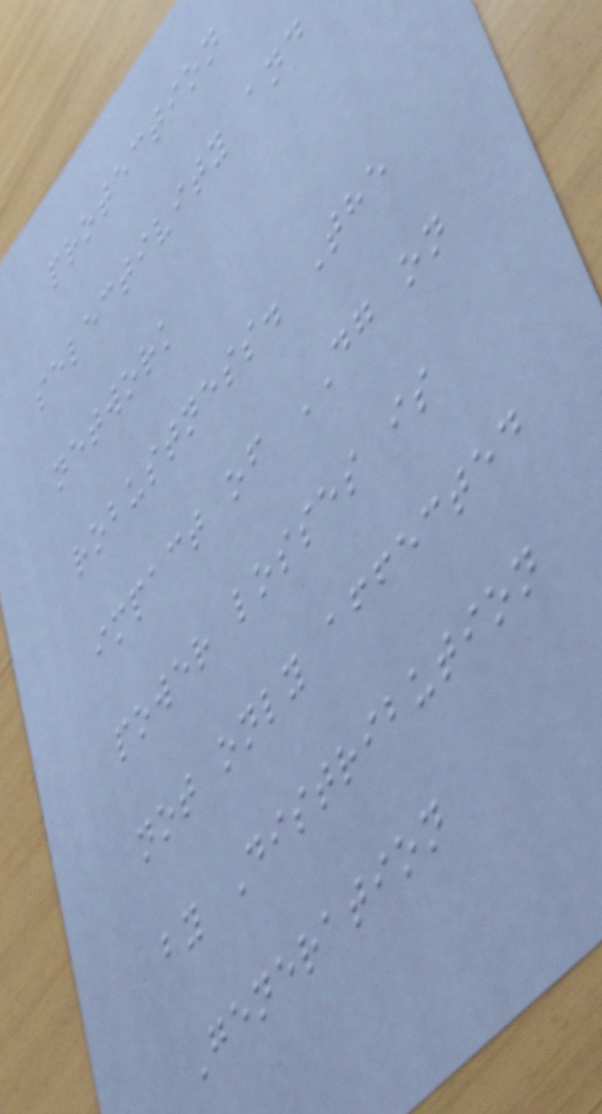protection
selectivity and
network
robustness. The
impact of DG on
power losses is
not only affected
by Distribution
Generation
